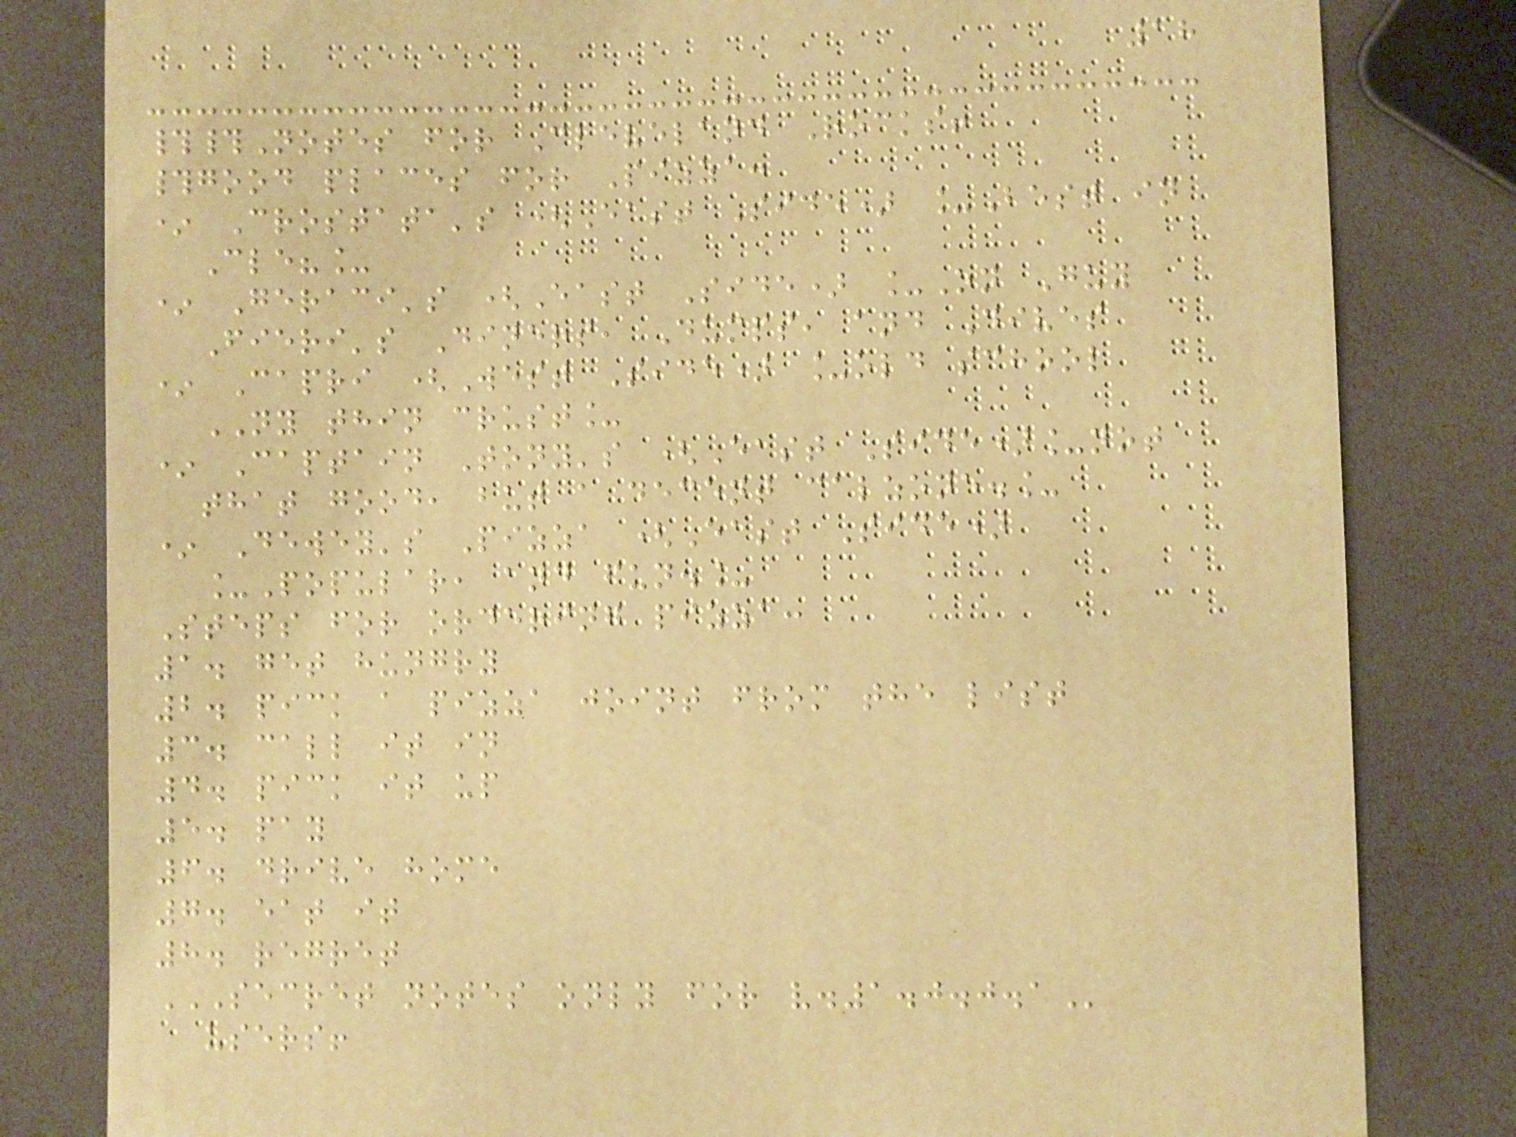18
##Notes for Cleveland Rocks!
#good places for Pizza:
* Crostata's (East Side) _Best in
Cle?_
* Geraci's (East Side) _On Guy
Fieri's Diners, Dumps, and Dives
* Capri (West Side) _old school
NY thin crust_
* Captain Tony's (East Side)_not
that good, but a decent calzone._
* Dewey's Pizza (East Side)
_Popular, and fun._
Steps for ordering pizza:
1. get hungry
2. pick a pizza joint from the list
3. call it in
4. pick it up
5. pay
6. drive home
7. eat it
8. regret
SECRET NOTES ONLY FOR V.1.0.0.1
users!
